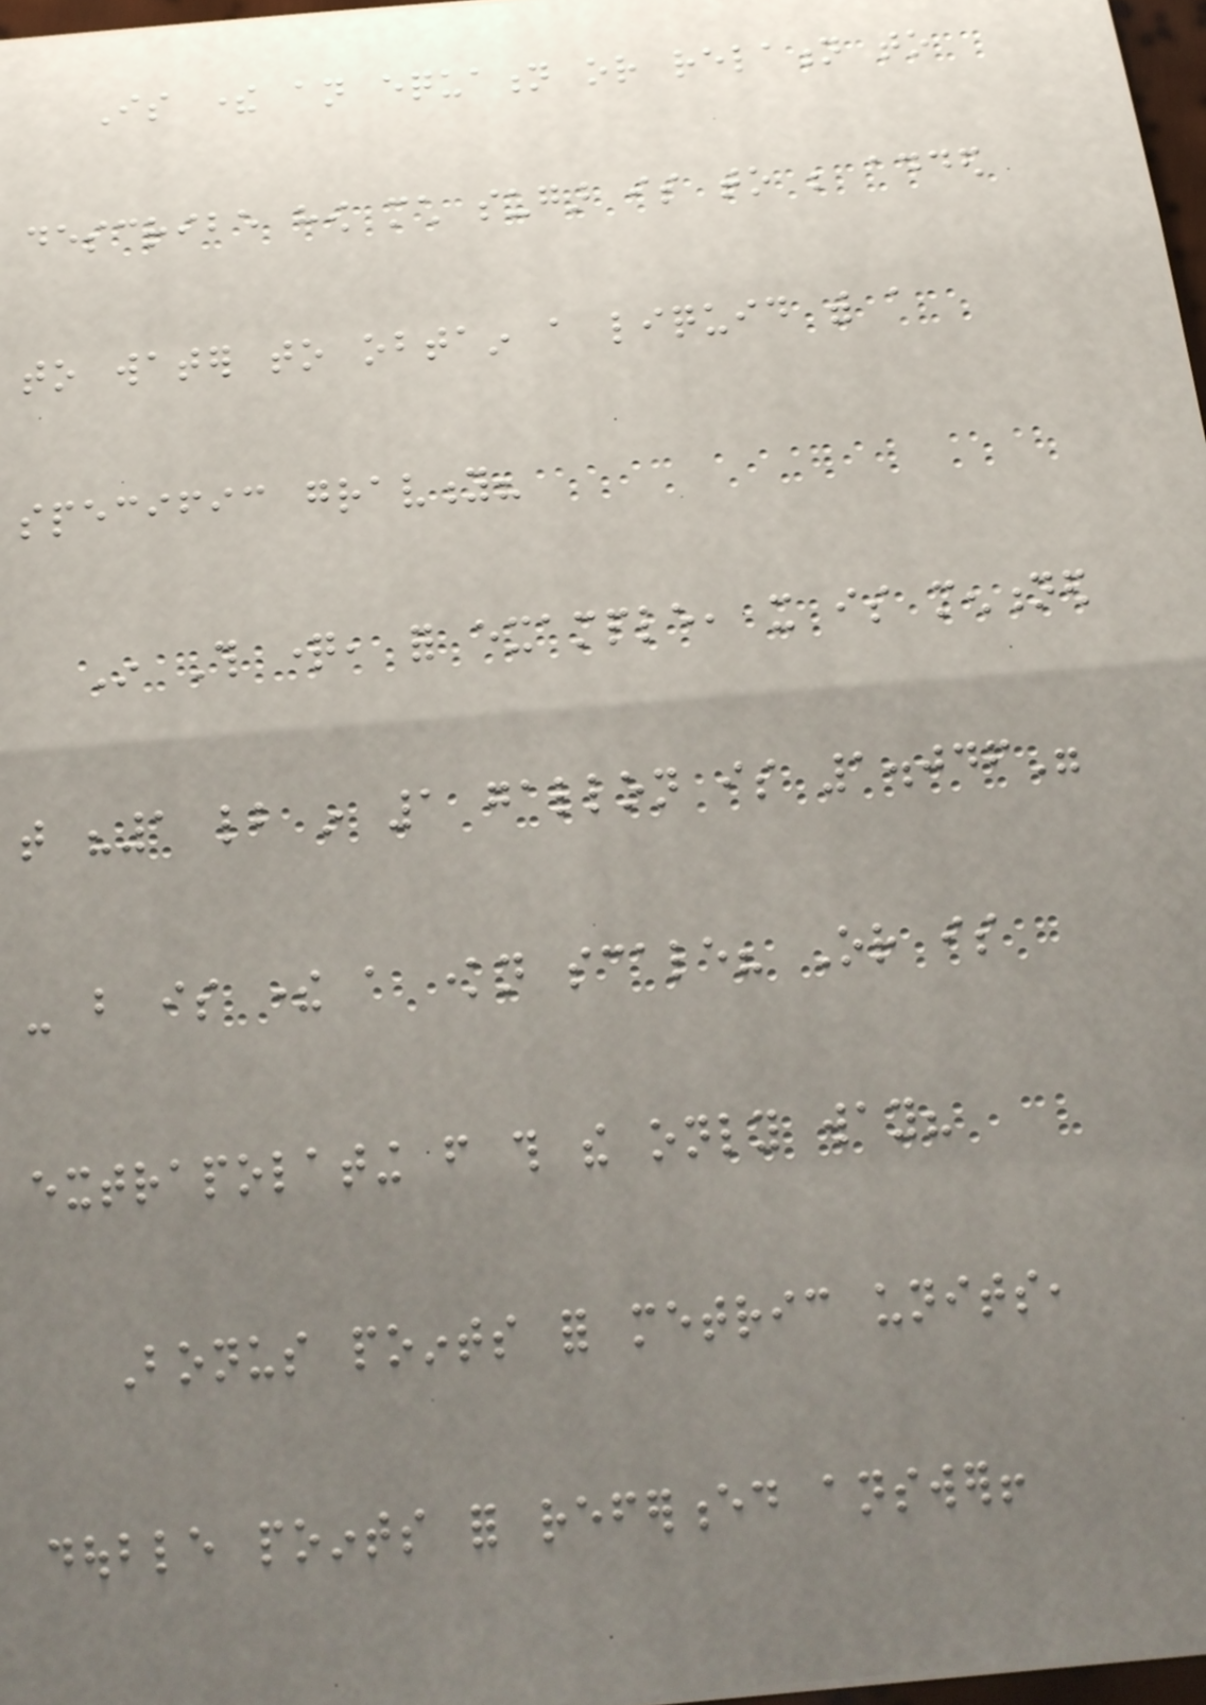Is there an equation or relation to
describe how much sugar is to be added
to water to obtain a liquid with a
specific gravity?
In This question, for example, it is mentioned
that "1 lb in 1 gallon is 1.046"
- but is there a known scale? Or is
extrapolating from this the only way?
Bonus points for metric units,
double points for referenced answer!
